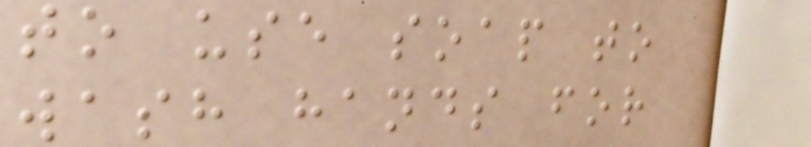to use soap to
wash hands for
